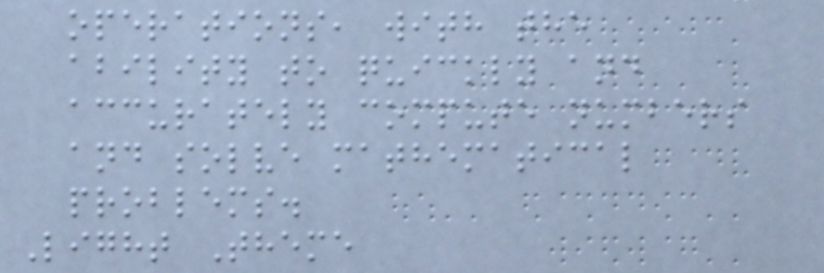operations, with the
ability to quickly and
accurately compute numbers
and solve mathematical
problems.
Light Theme
